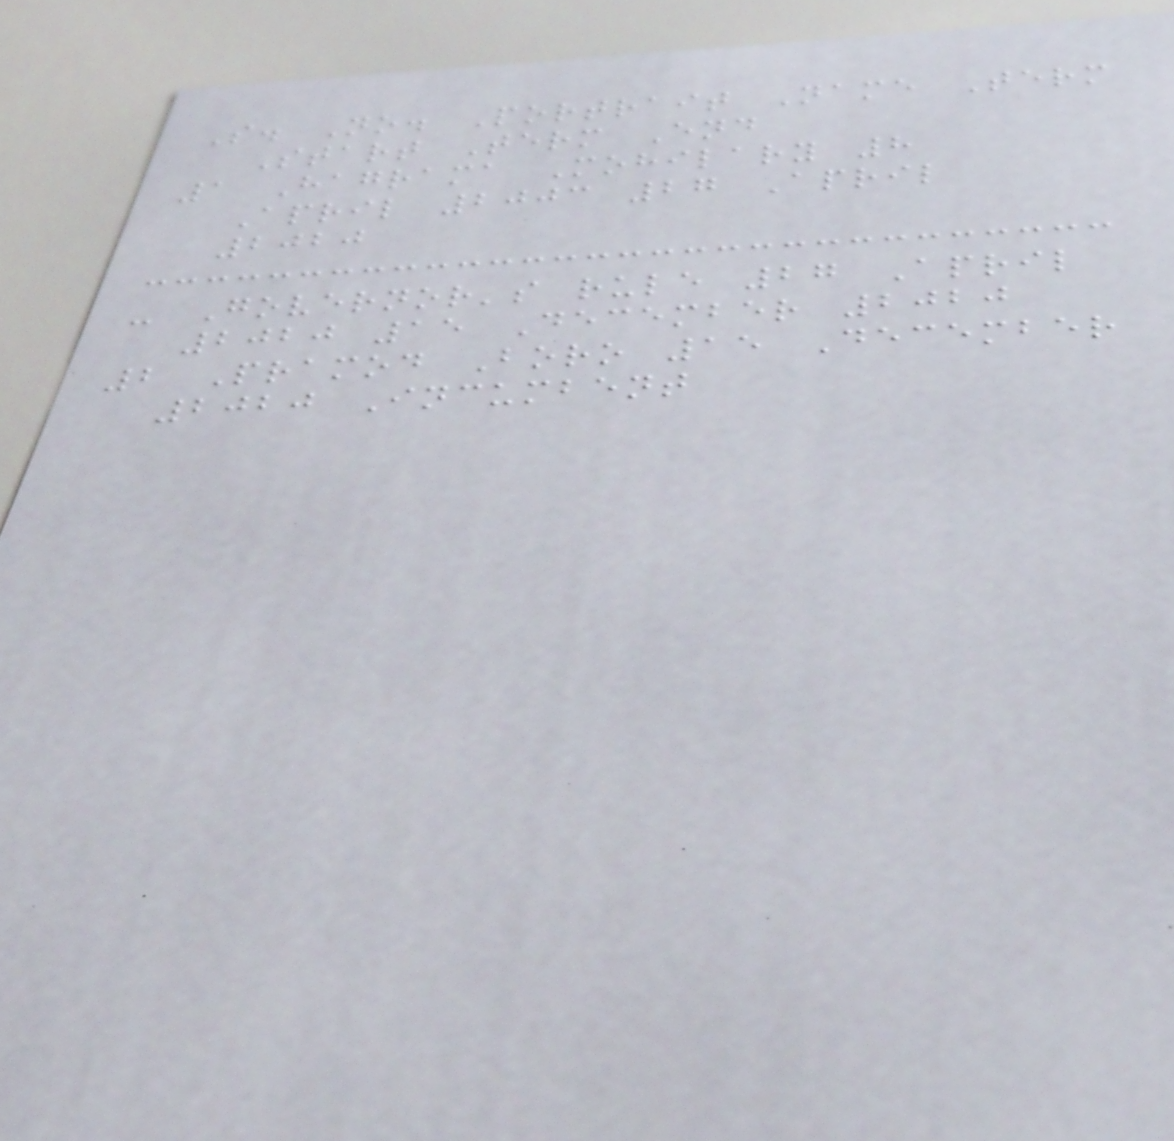S. No. Portrait Name Term
Start Term End
1 Hagrama Mohilary 8
April 2003 27 April
2020
- Governor's rule 27 April
2020 15 December 2020
2 Pramod Boro 15 December
2020 Incumbent
